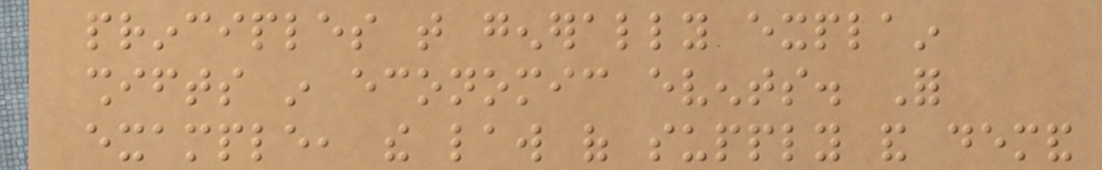principles that generally explain
shifts in economic events. For
example, the law of supply and demand
